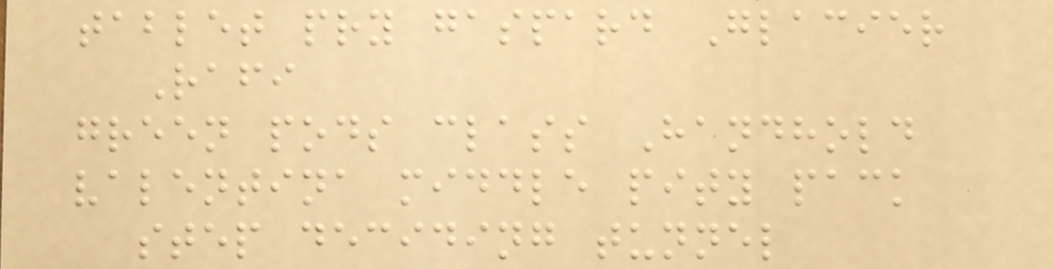tablet pry gaspard Glacier
Rafi
green pods class Handhold
valentina middle pity pack
step deciding tunnel
